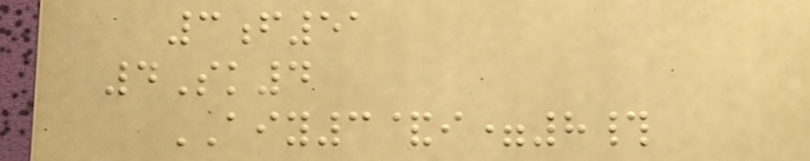3f51
4Sk4
AIY3&i=8#
